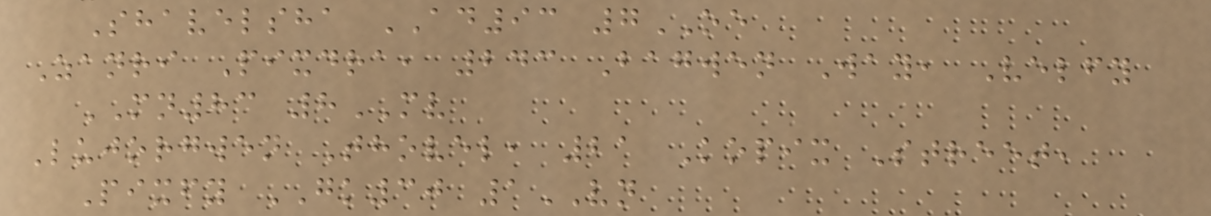Shavelsha AD93 7OE
Zanri Pixdra, 243 Bagwen Way, Velfy
MN83 8MV
Lujorgwen Thovel, 21 Kopix Street,
Pixfy GK30 1VN
